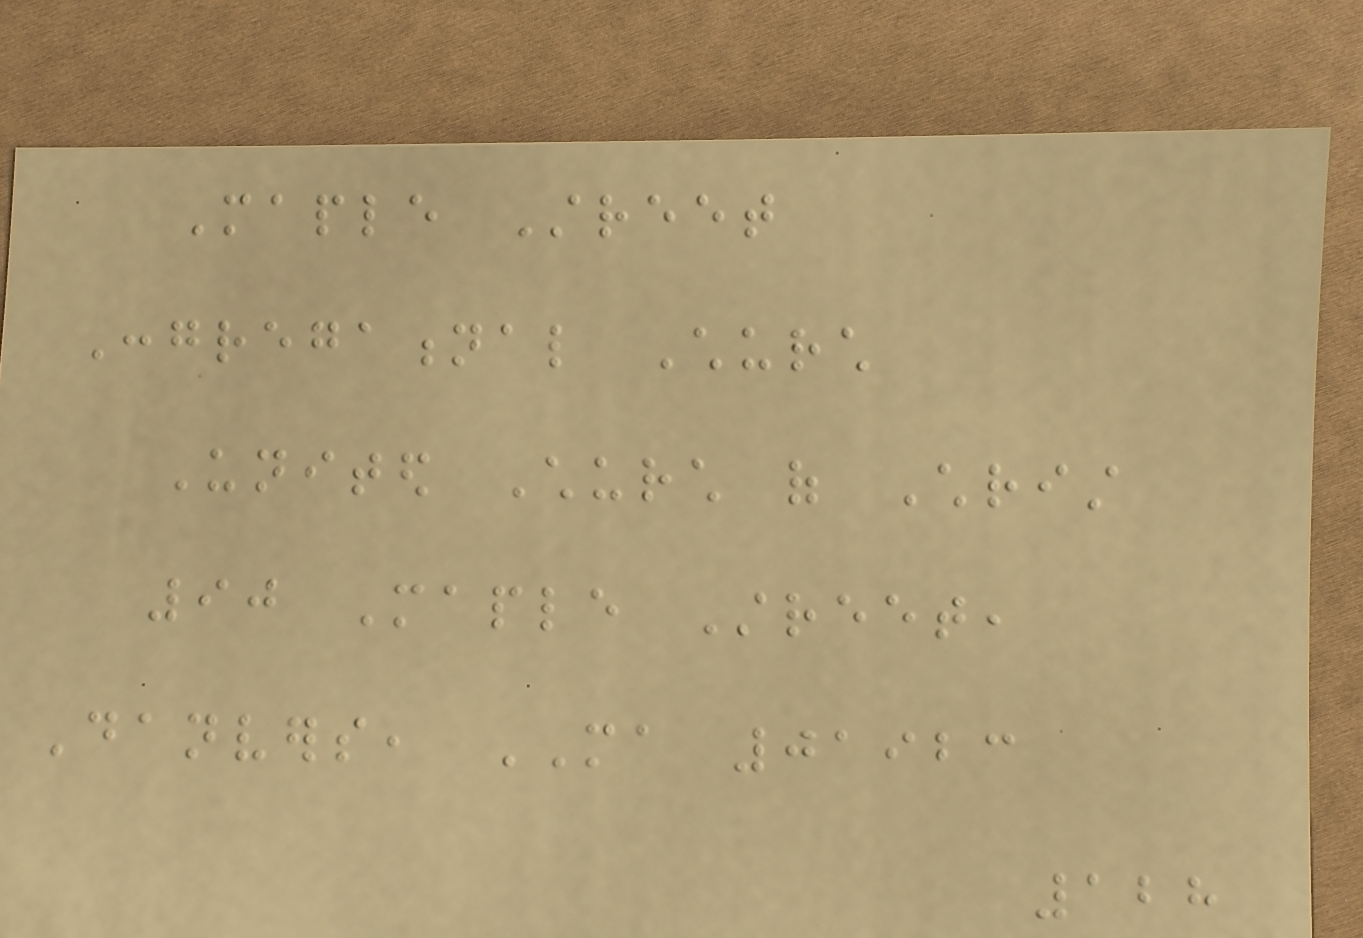Maple Street
Congregational Church
United Church of Christ
90 Maple Street,
Danvers, MA 01923
128
